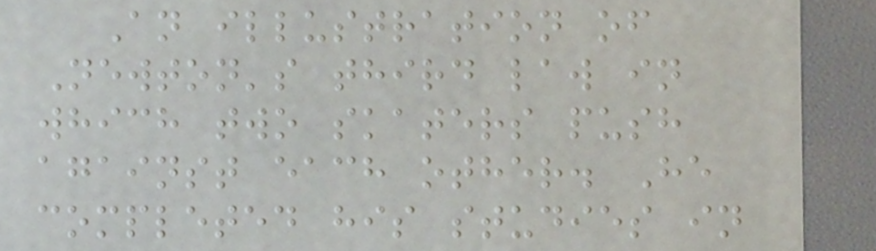An illustration of
Newton's third law in
which two skaters push
against each other. He
completed his studies in
